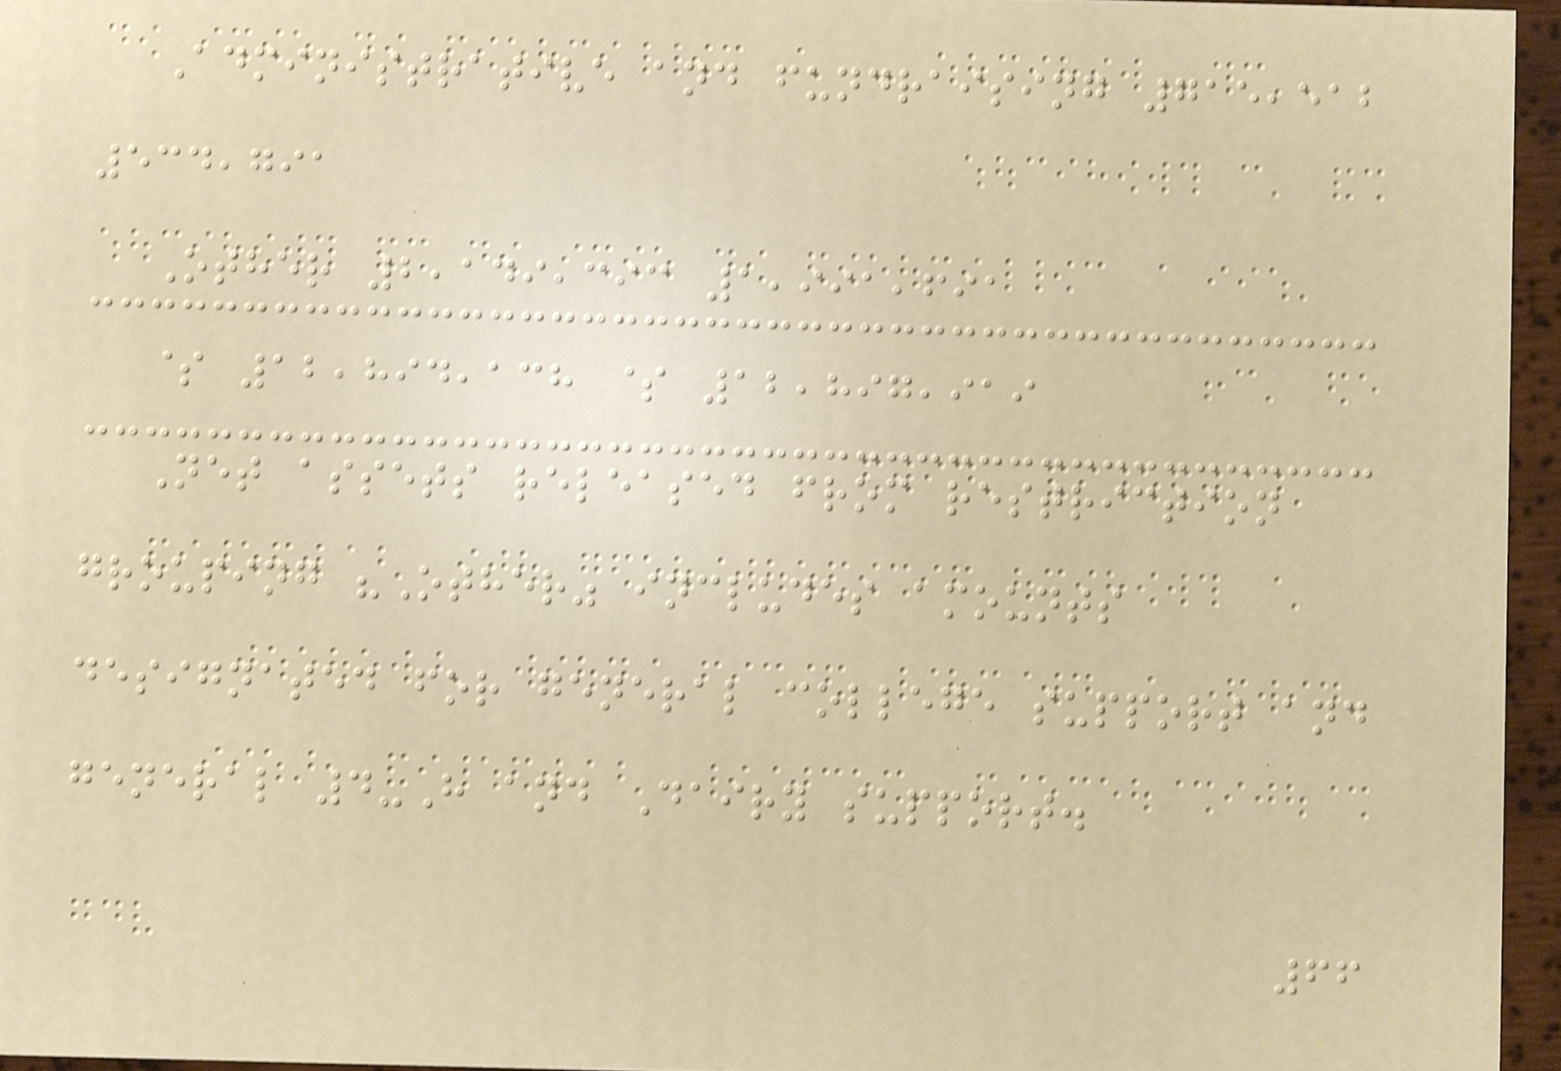Administrative and fundraising 715,512
534,791
Other 2,149,393 1,991,691
$ 12,894,138 $ 12,897,919
Net assets released from restriction
grouping "Other" includes amounts
designated for general college support and
general 4-H and Dairy support.
66
